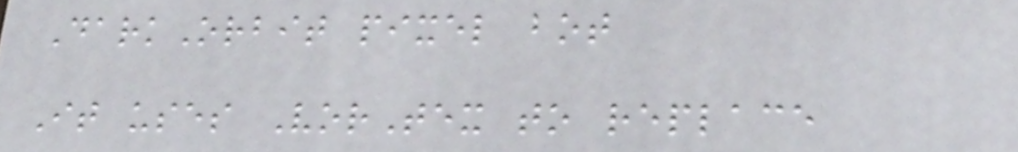DarkOrbit pixel bot
It uses VorTex to replace
